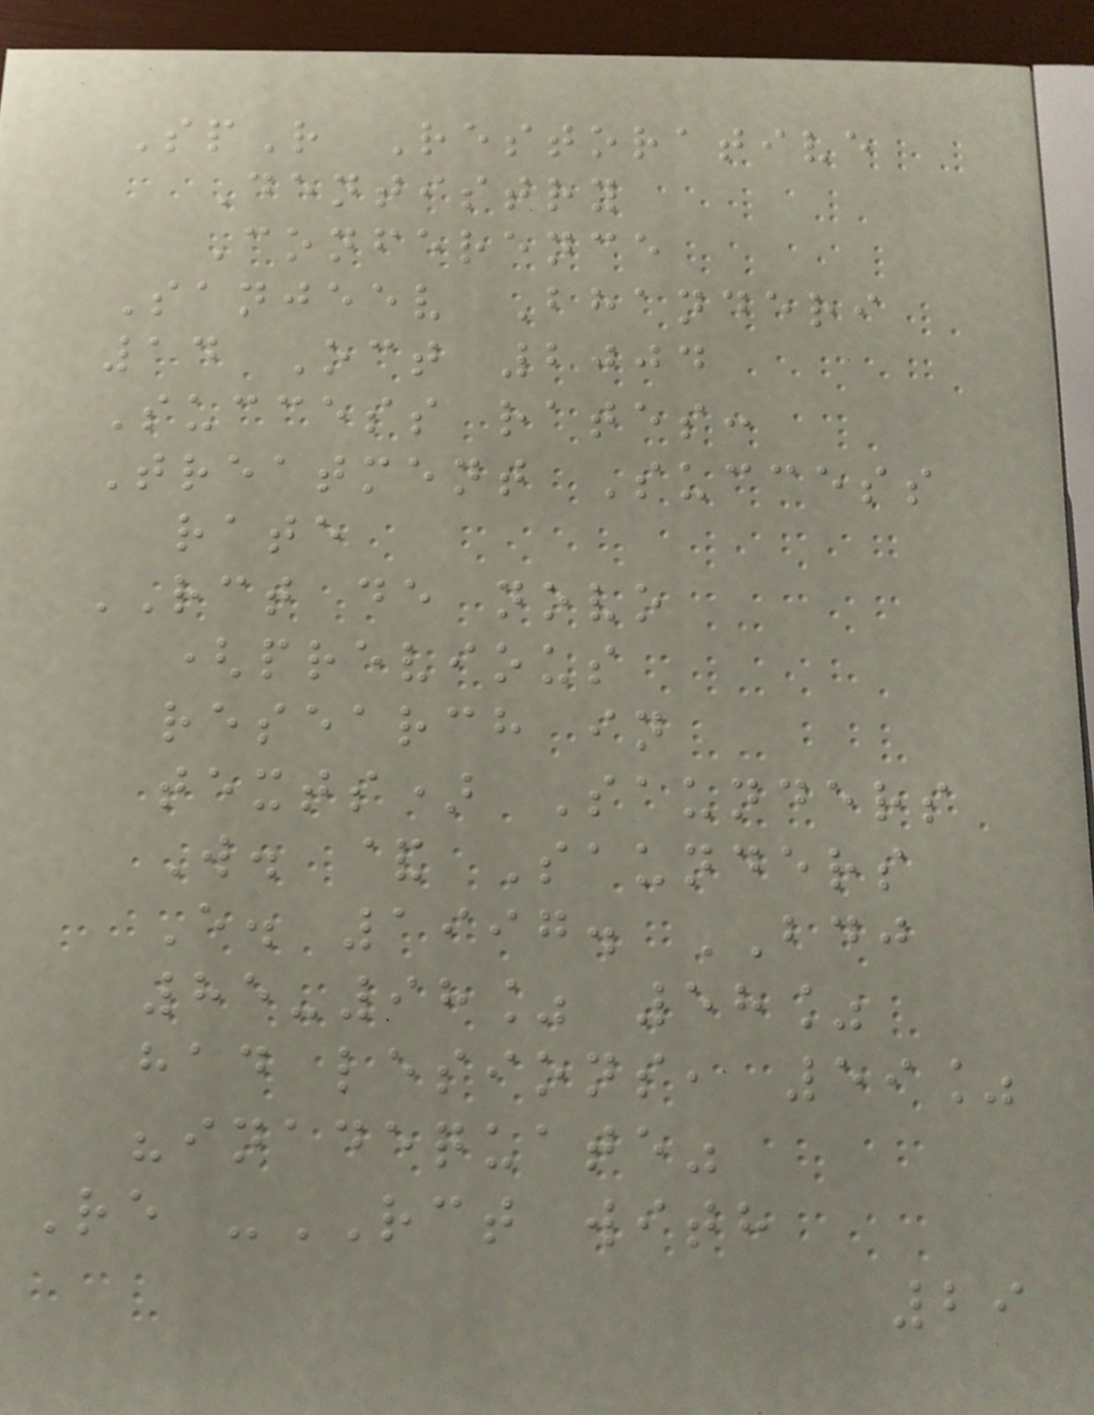SpR Restorative
Dentistry
Conference
Sanjeev Bhanderi
14 Oct 2004
Success rates:
Treatment Success
rate
RCT de novo
(previous
research in
texts) Saunders
W. & Saunders
E. 1997. BDJ
85-98% 58%
had lesions, 59%
"inadequate"
Re -RCT with
29
